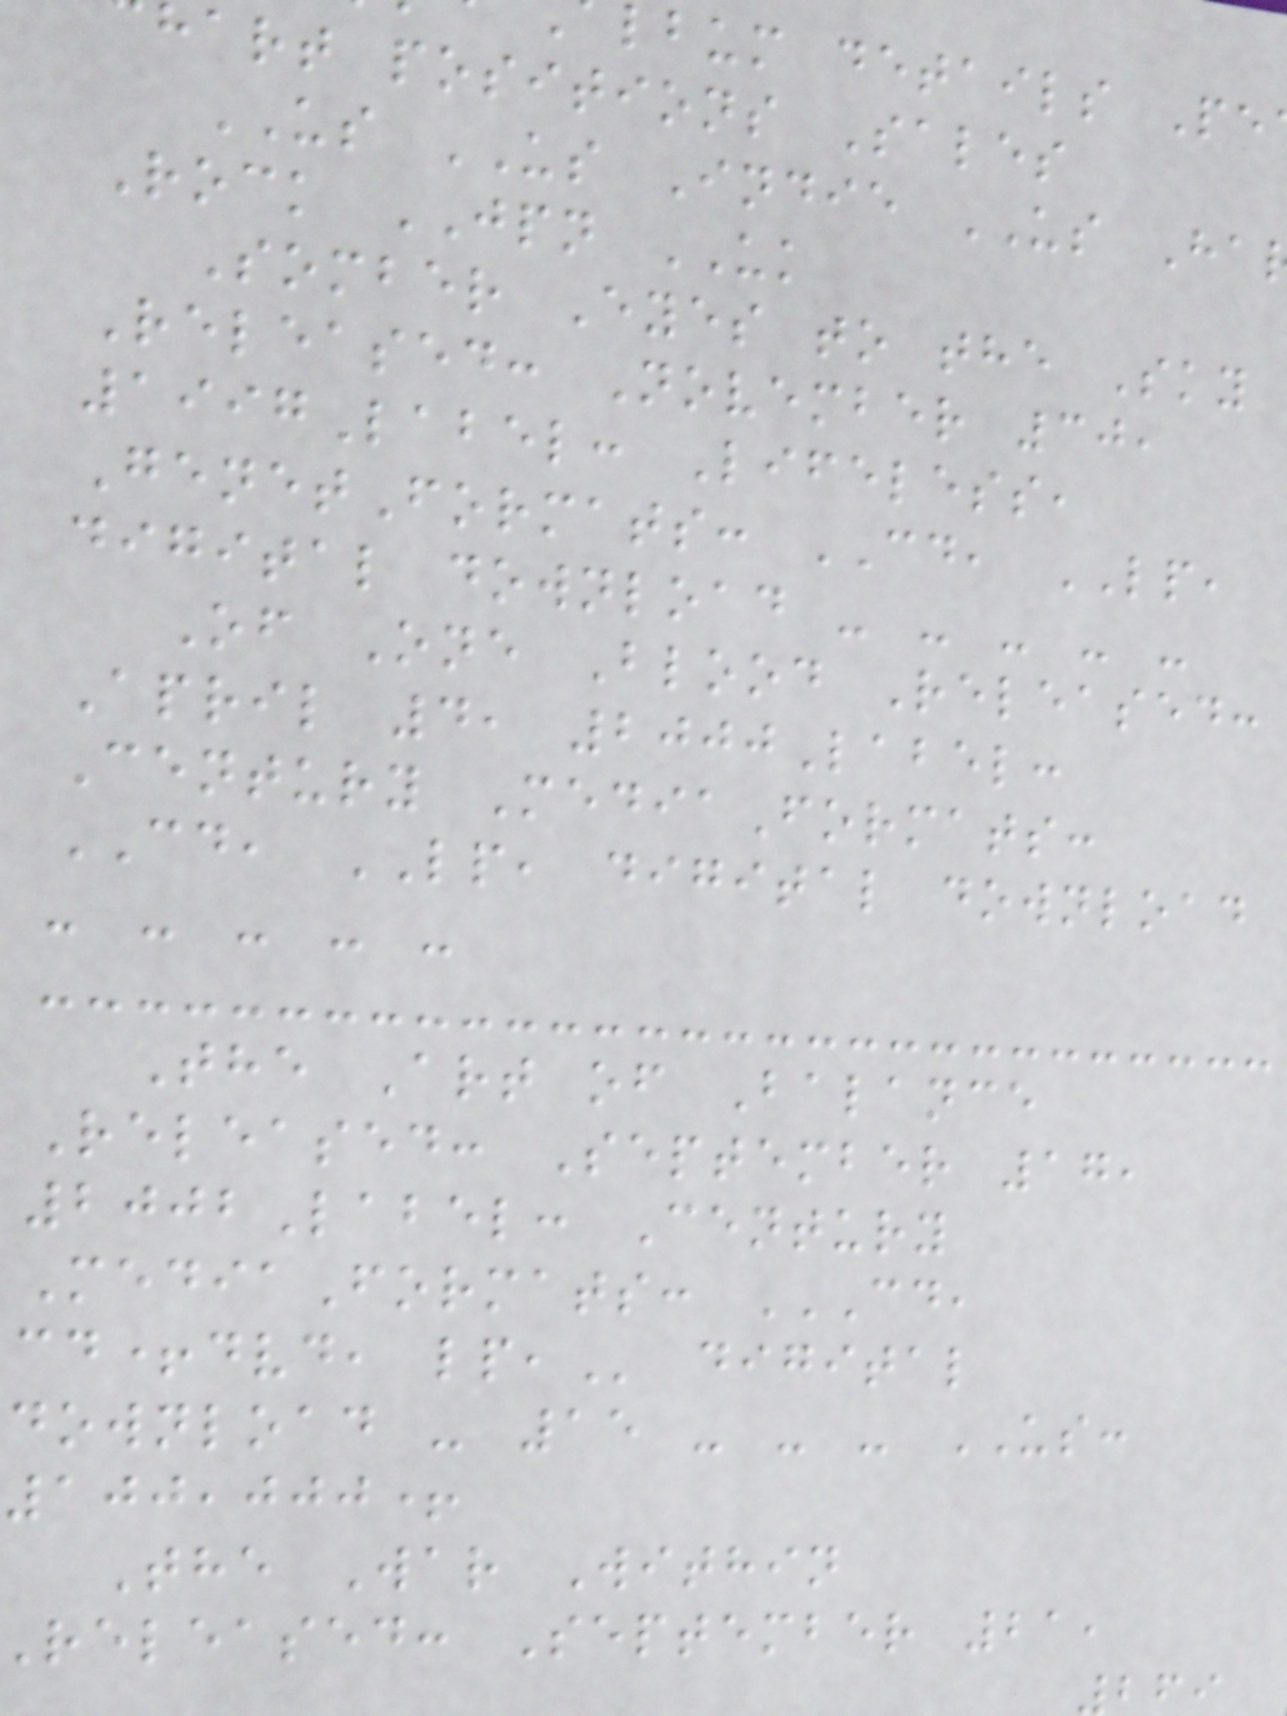lbum details Pe
hart positions Sales
US US Indie US Ha
Rock JPN UK
Somber Eyes to the Sky
Released: November 30,
1997Label: Lifeless,
GenetFormats: CD, LP,
digital download - - - - -
Of One Blood Released:
April 4, 2000Label:
Century MediaFormats:
CD, LP, digital download
- - - - -
The Art of Balance
Released: September 17,
2002Label: Century
MediaFormats: CD,
cd+dvd,
download - 15 - - - US:
100,000+
The War Within
released: September 21,
